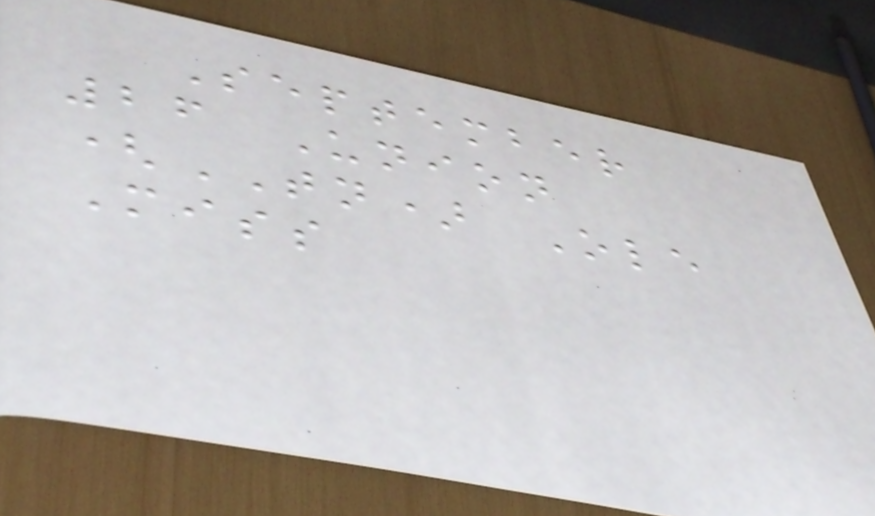September
26 Union
(TN) Ole
Miss
